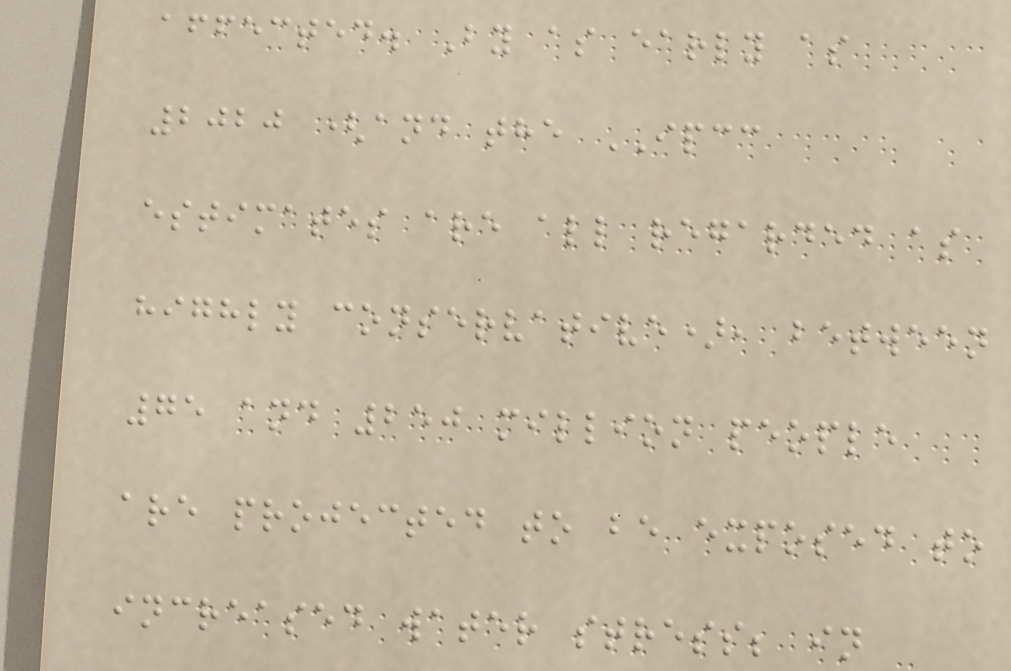affected. By as early as
2020 (and the IPCC
estimates are all regarded as
highly conservative), between
75 and 250 million people
are projected to be exposed to
increased water stress; in
